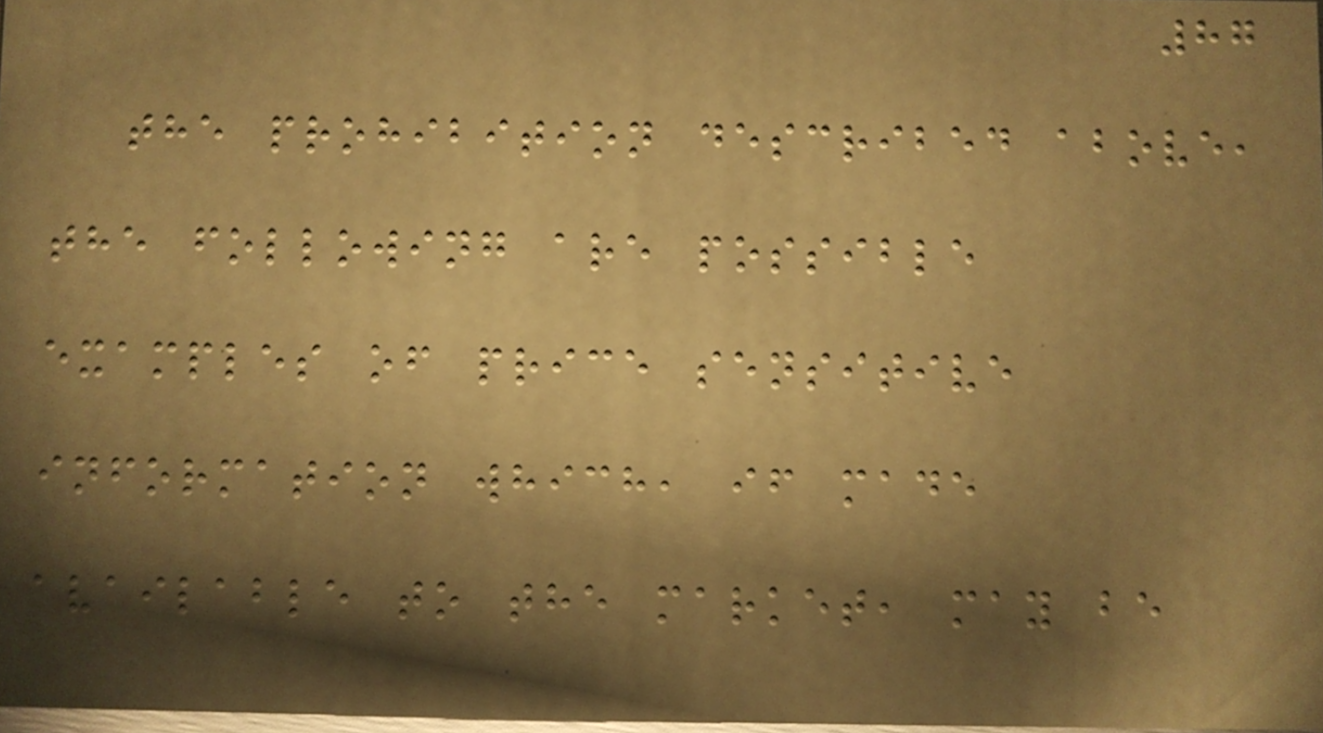87
the prohibition described above,
the following are possible
examples of price sensitive
information which, if made
available to the market, may be
